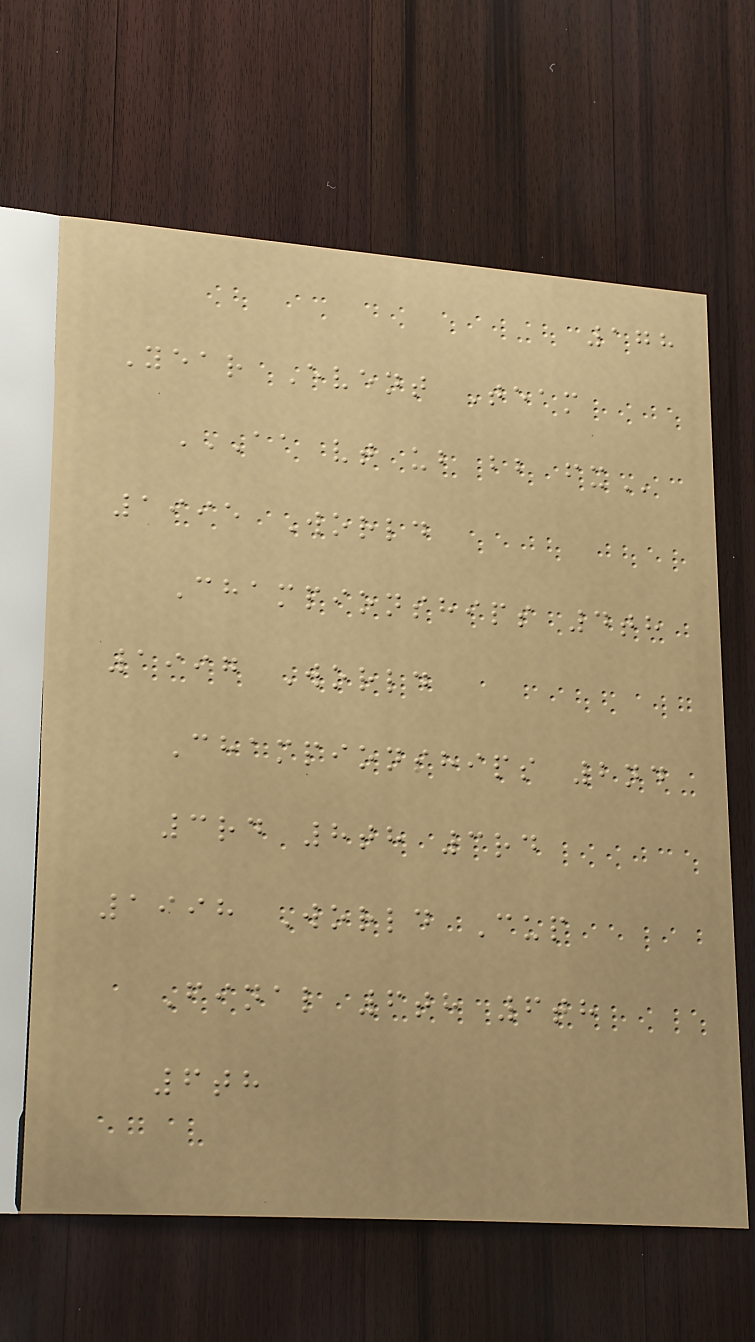178
Year Event Team
AA VT UB BB FX
1995 World
Championships 4th
1997 World
Championships 2nd
3rd 8th 3rd
1998 World Cup
Final 6th 6th
6th
